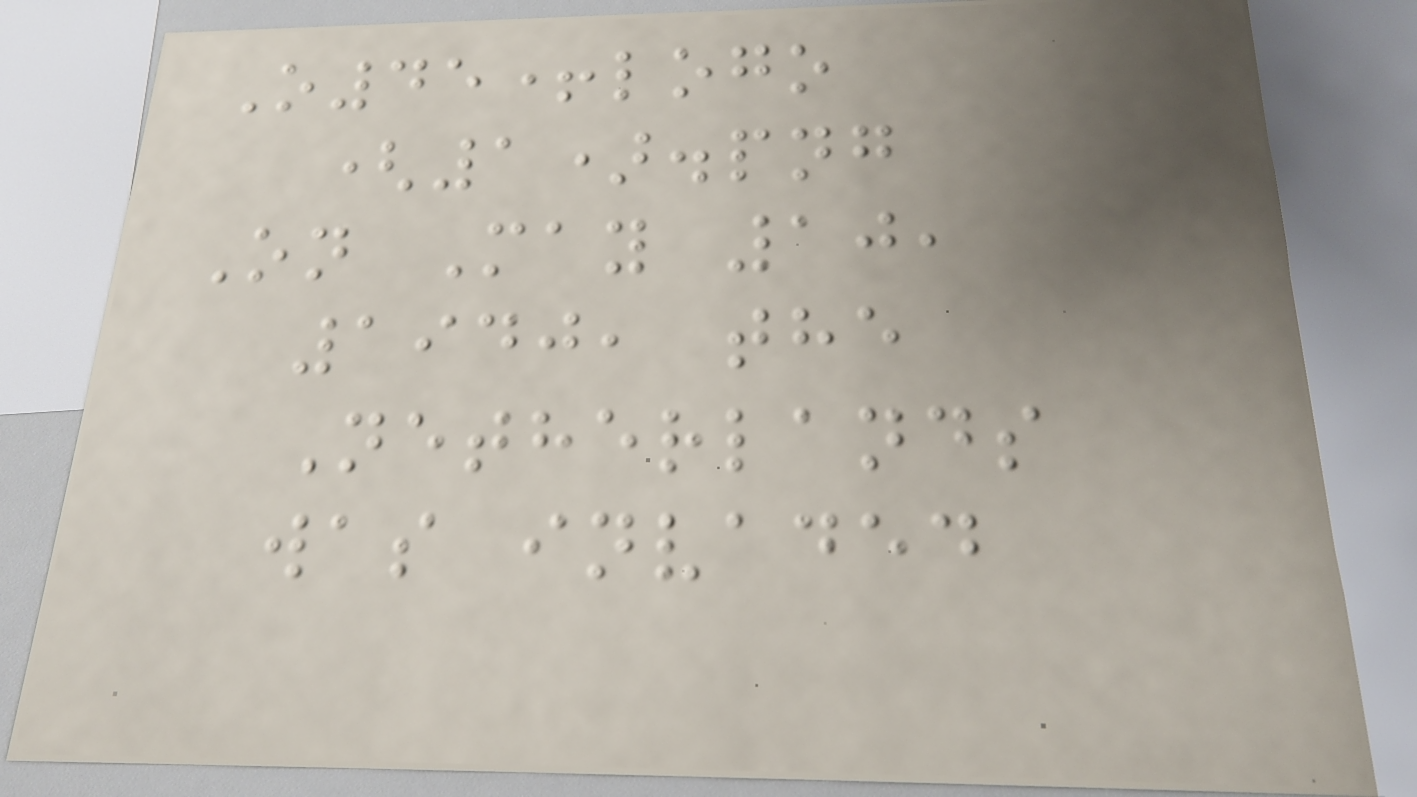O45+logo
(1).png
On May 10,
1940, the
Netherlands
was invaded
